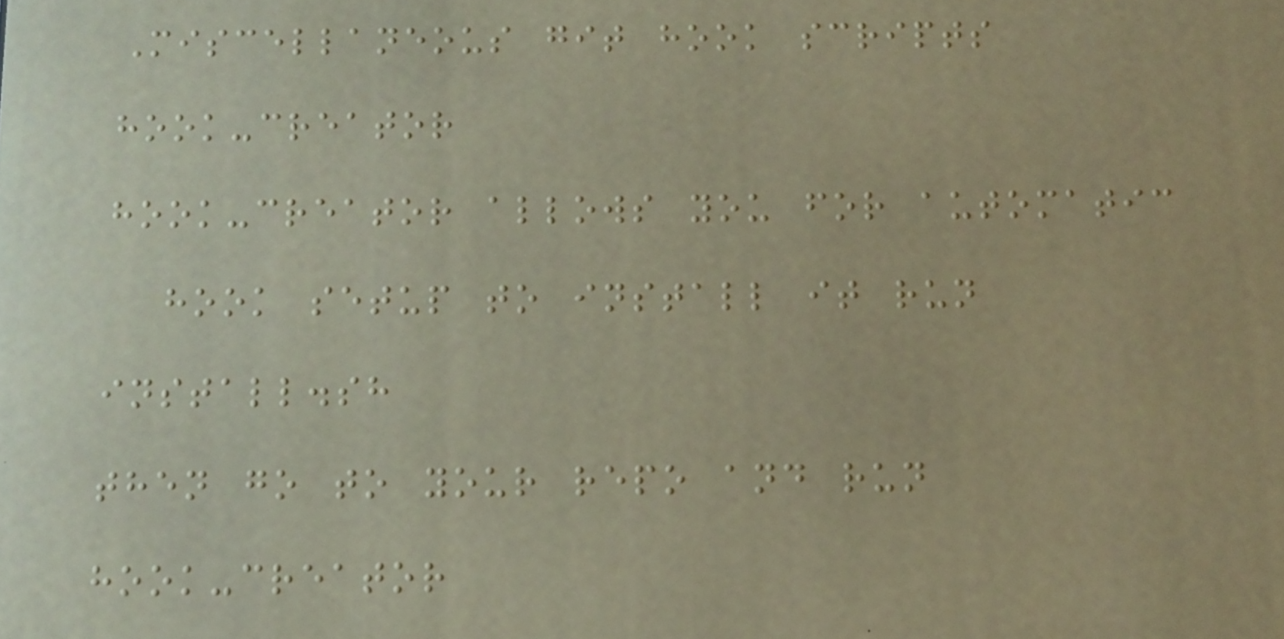Miscellaneous git hook scripts
hook-creator
hook-creator allows you for automatic
hook setup to install it run
install.sh
then go to your repo and run
hook-creator
